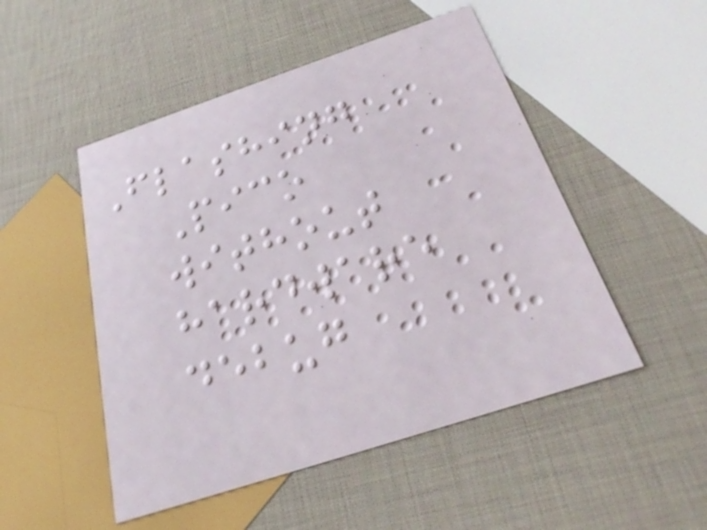Flashing
Pico
without
hardware
debug
